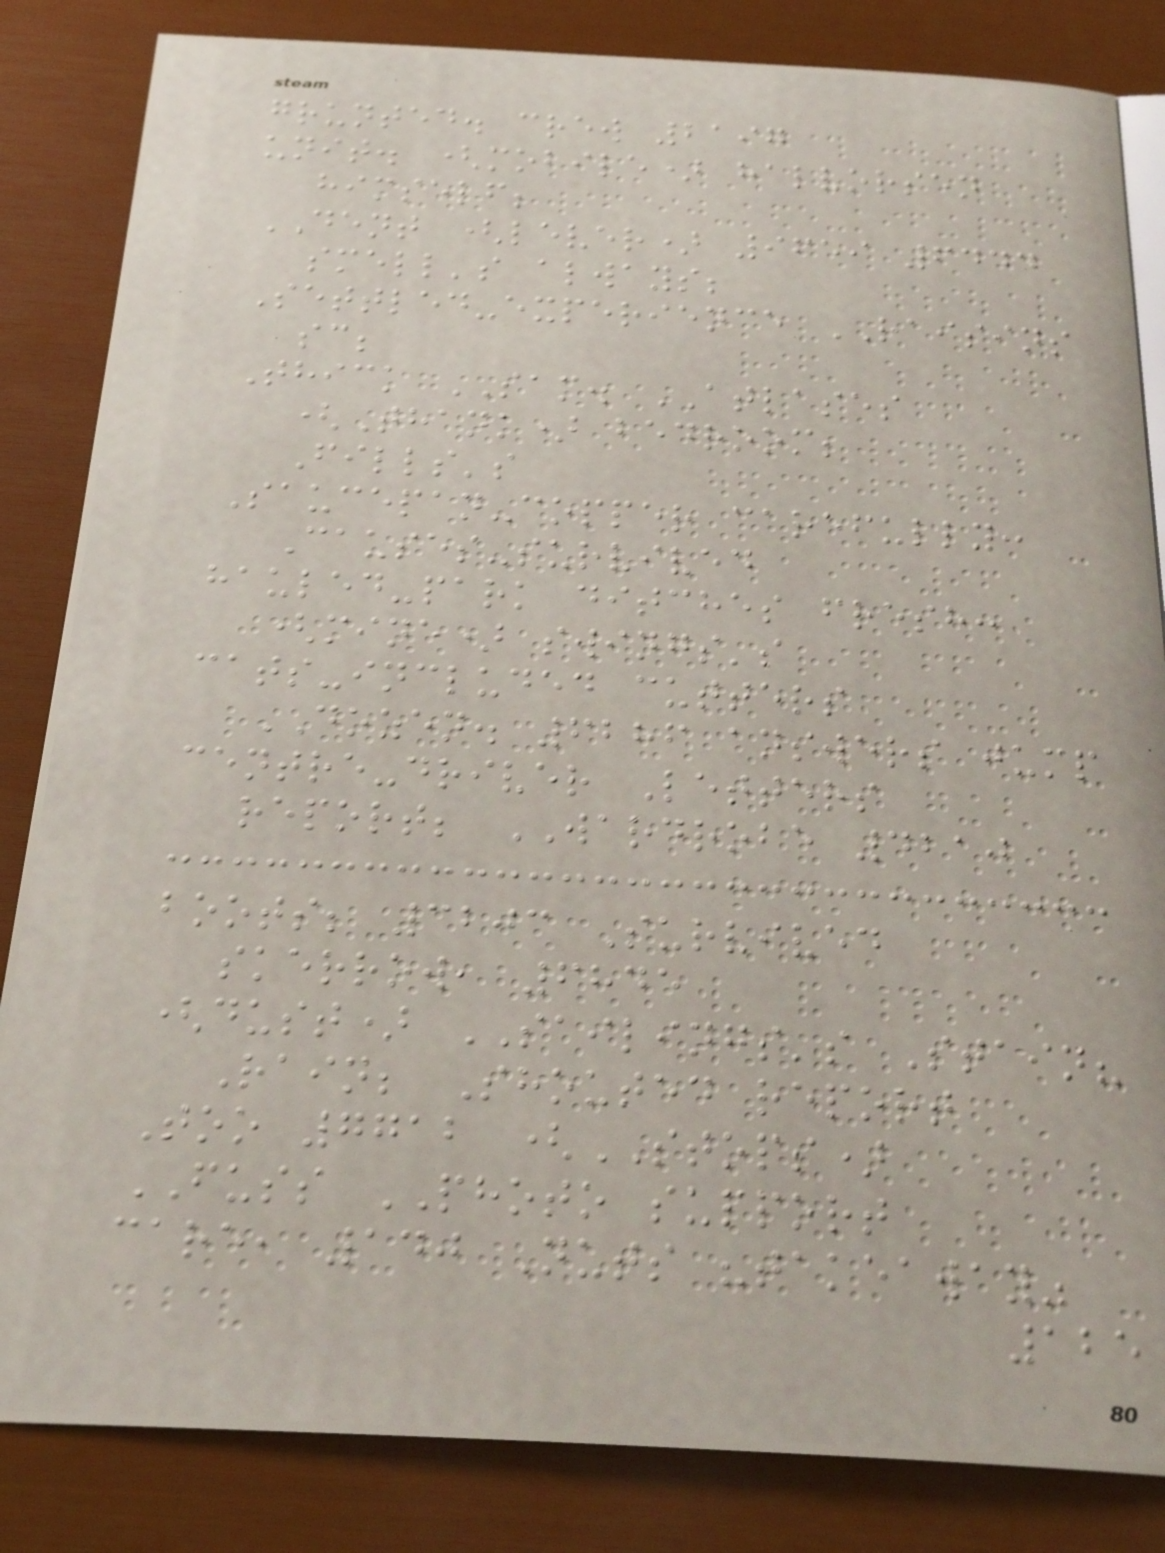grunted. crew 2197
unit. (mobile) halvorsen
himself;
DENT (lever) 9659 6444
smell's always;
Settled-experience RAISINS
sc;
Thick SAM. ATLASES
(Thank) bedroom;
Fills's
Saucepan-copper carefully:
Causes-survived
hauled-park ditches fresh:
(mine) swings's
cats-included cutters
DOZEN. 6286 answers jump
centre-driver Letters
report; WARDROBE 4210
boots; 3203 Survived
skerrow, 6845
(dust) SAILINGS's Stain?
Rain; Shouted report
Too 7712 (STOPS)
FUSS PHOTO support
care, 140 Nuts "takeaway"
125
